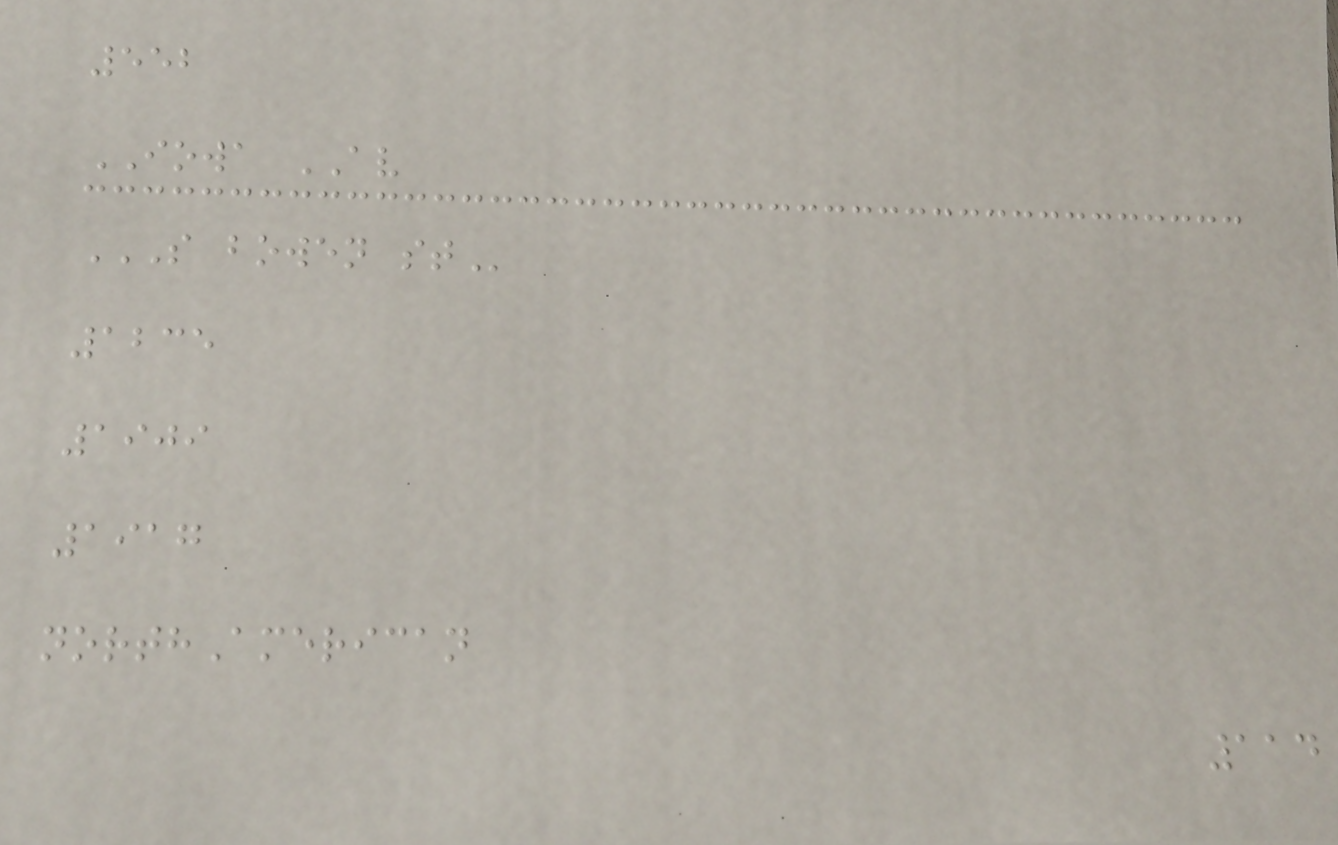552
IOWA AV
S BOWEN ST
1235
1909
1917
northAmerican
114
